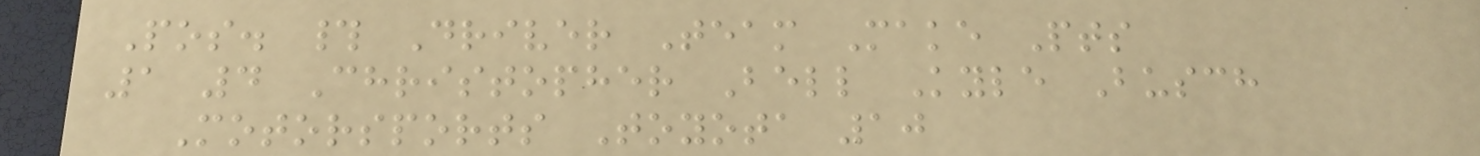Pos. # Driver Team Make Pts
1 4 Christopher Bell Kyle Busch
Motorsports Toyota 10
